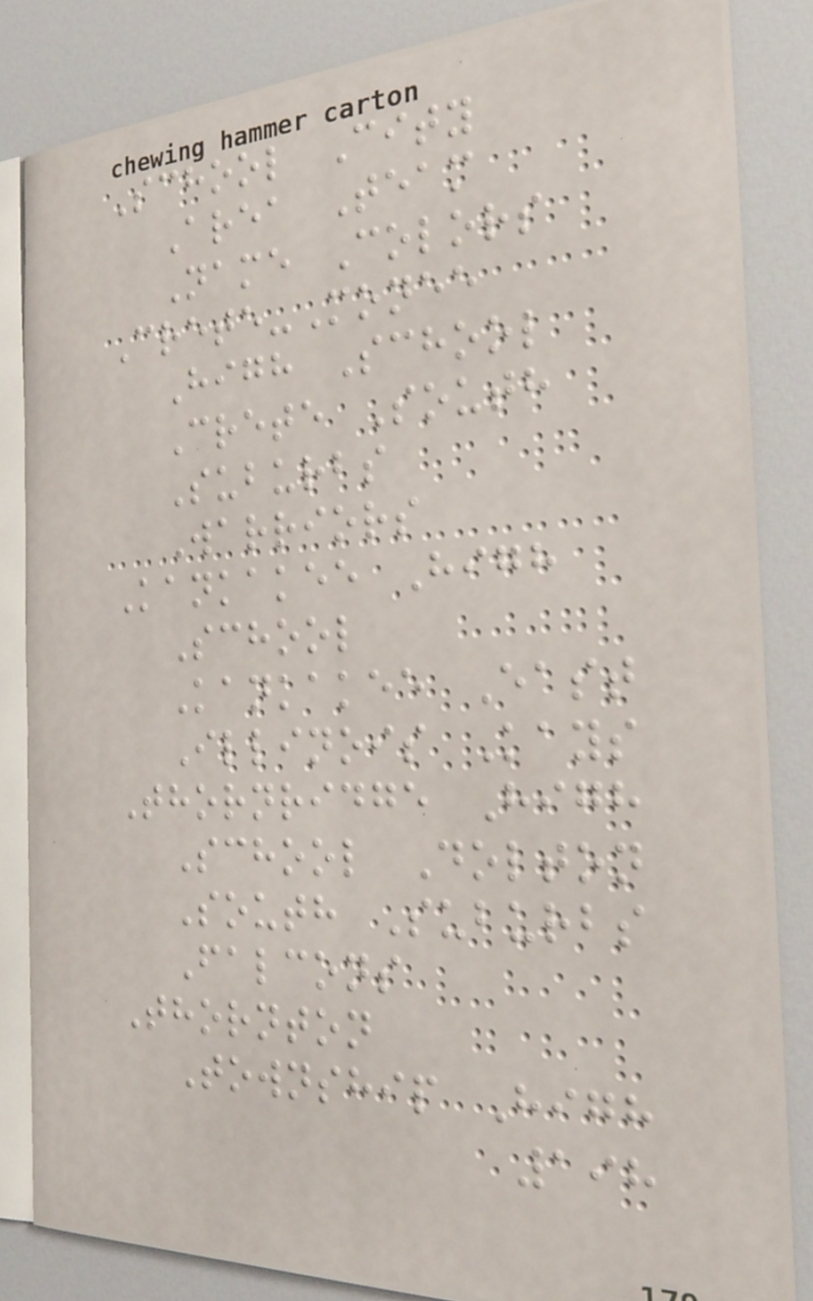School City
Area Team
Name Colors
Crete-Monee
High School
Crete South
Suburbs
Warriors
Kankakee High
School
Kankakee East
Illinois Kays
Thornridge High
School Dolton
South Suburbs
Falcons
Thornton
Township High
198
